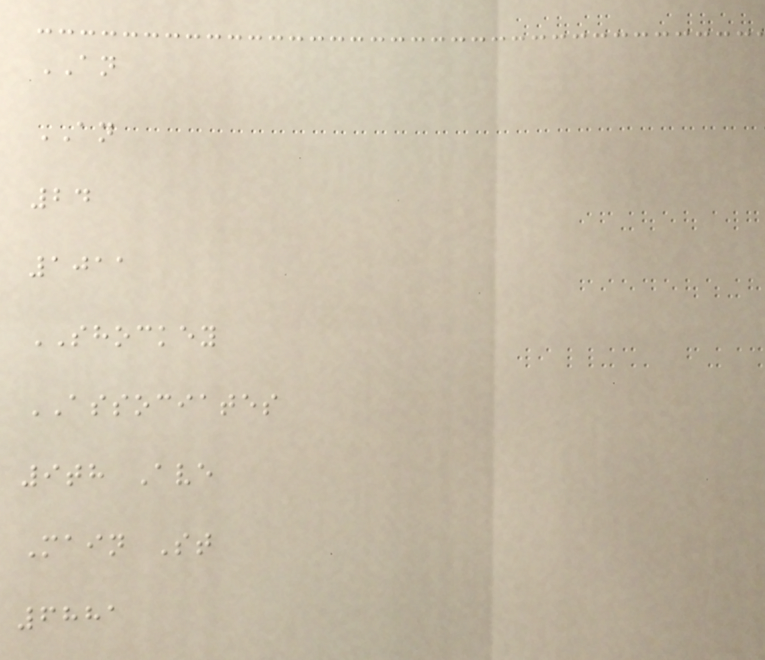AN
AN
24
1011
SHOCKEY
ASSOCIATES
9th Ave
Main St
6881
